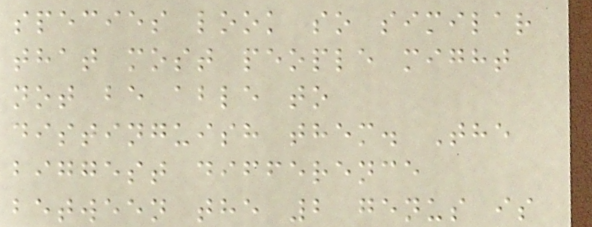species look so similar
that most people might
not be able to
distinguish them. The
biggest difference
between the 2 genus is
